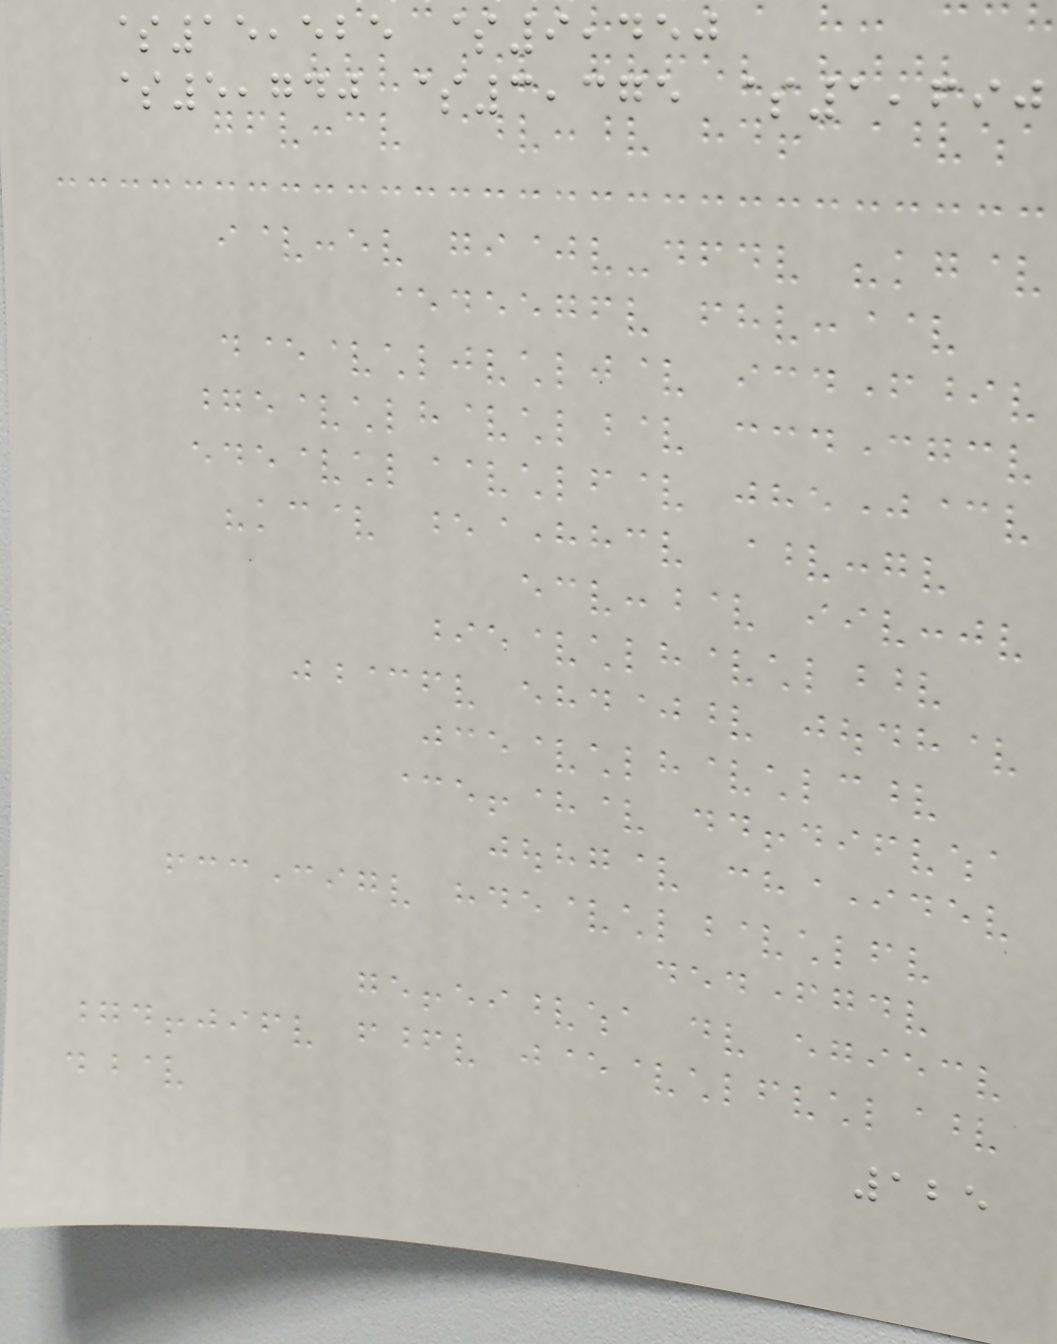$15,525 $9,450
$5,740 $3,375 $1,690
125
